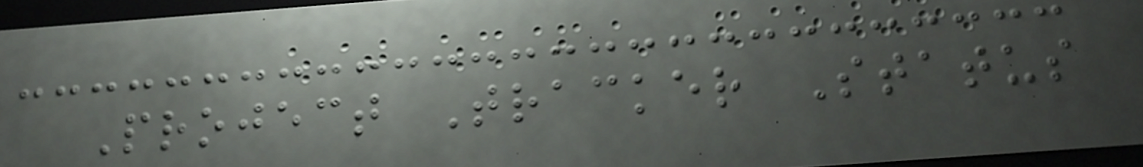Project Tracker Status
